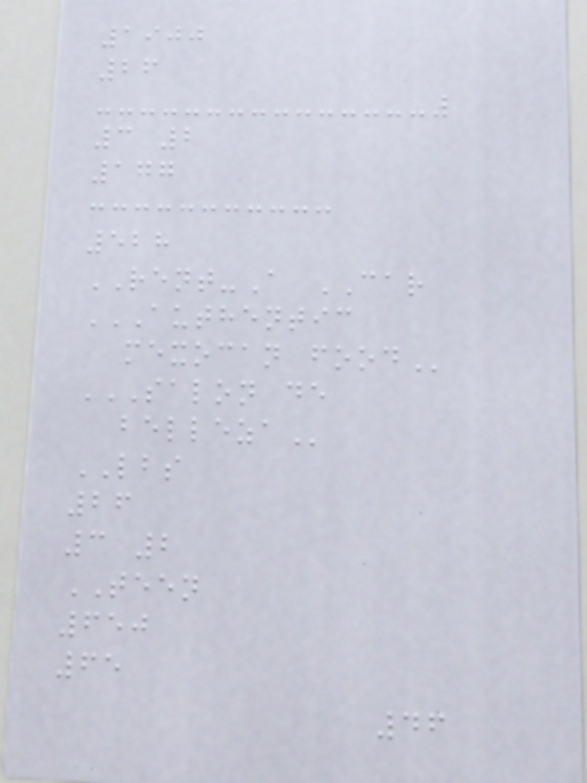1900
26
3 2
177
528
RENT-A CAR
AUTHENTIC
MEXOCAN FOOD
SALON DE
BELLEZA
LBS
26
3 2
TEEN
650
65
46
